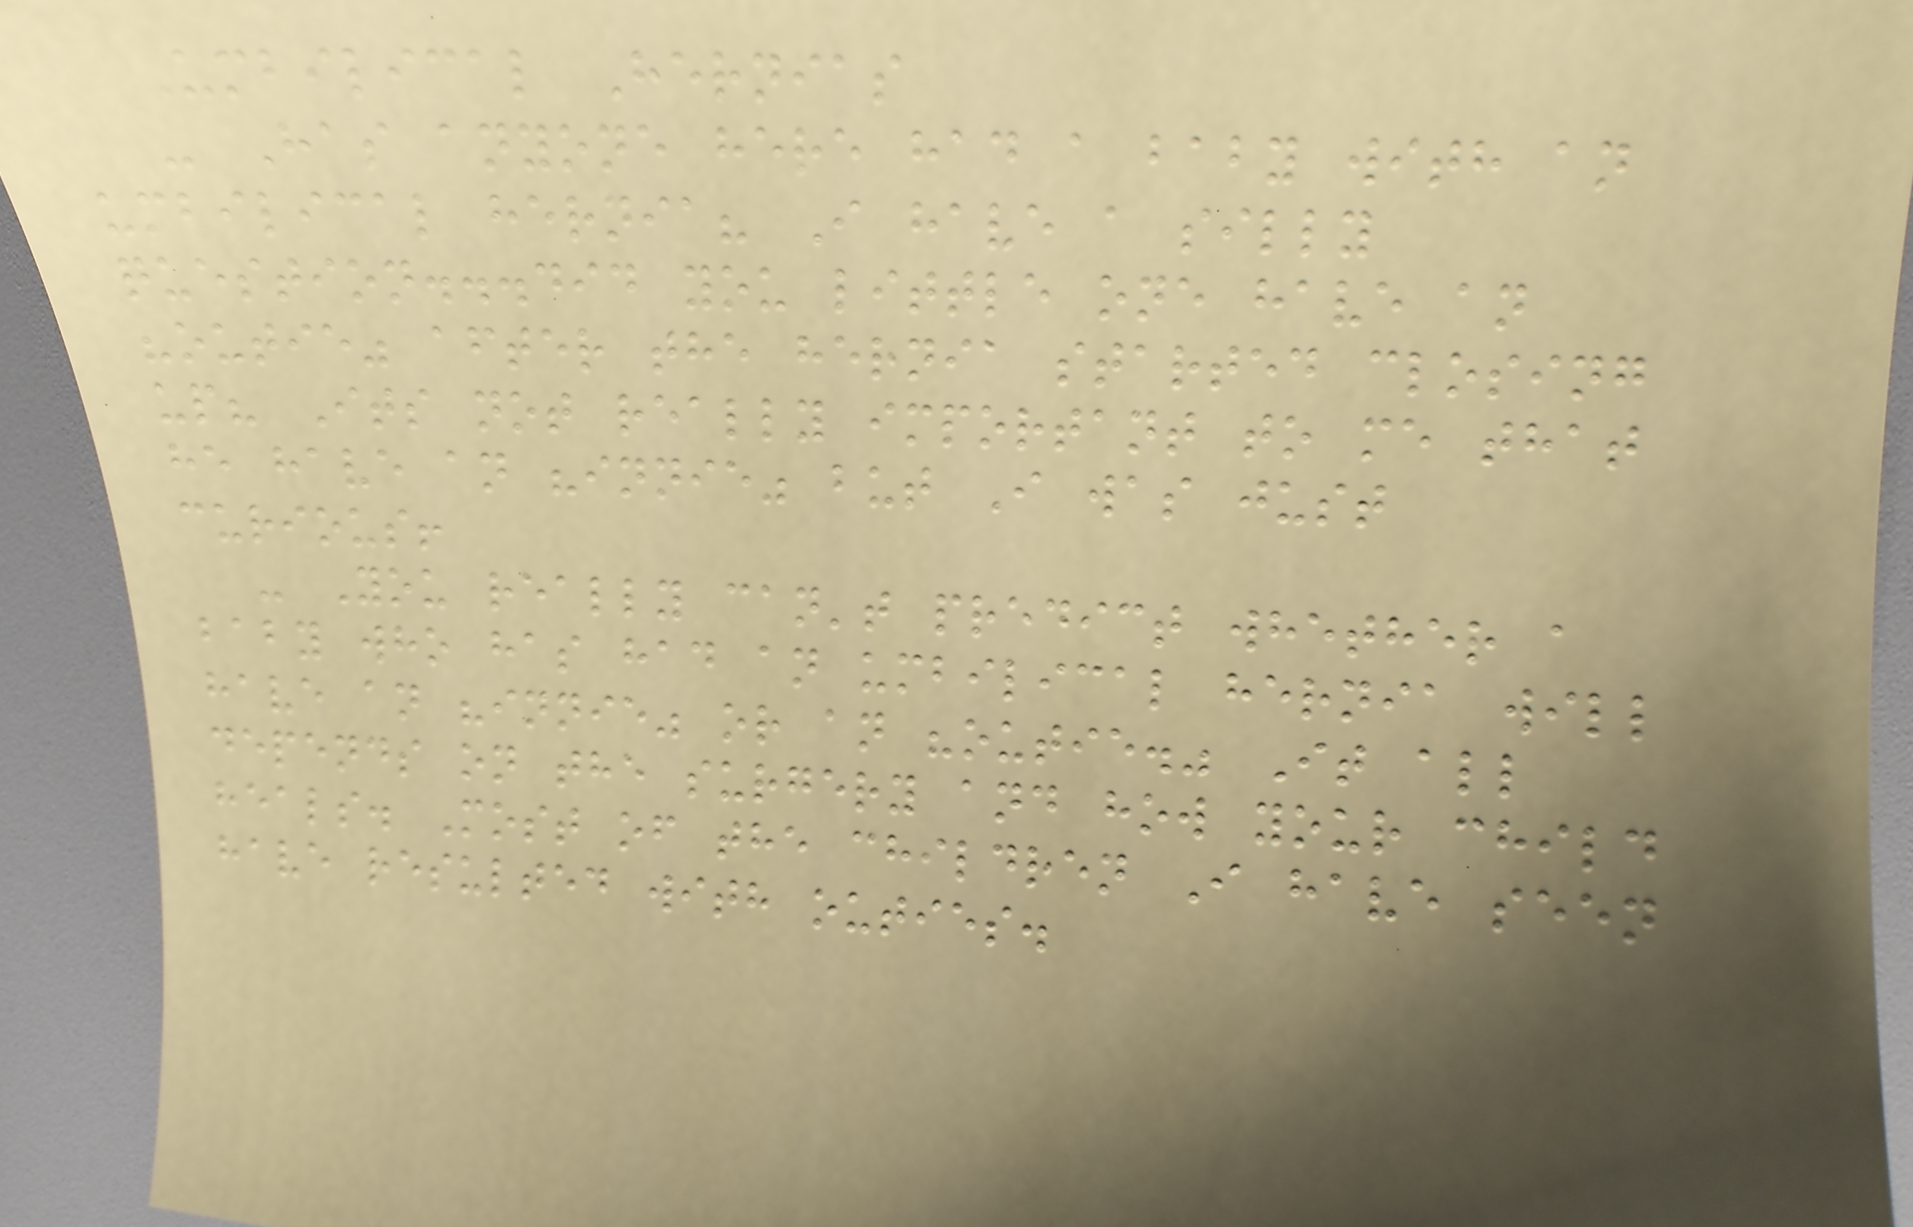Umbilical Hernias
- Has anyone here had a baby with an
umbilical hernia? I have a silly
question...did you little one have an
"outie" after the hernia started closing
up? Its not really important to me that
he have an "innie" but I was just
curious!
- You really can't predict whether a
baby who has had an umbilical hernia will
have an "innie" or an "outie." It all
depends on the surgery and how your child
heals. Most of the children I have seen
have resulted with outies.
